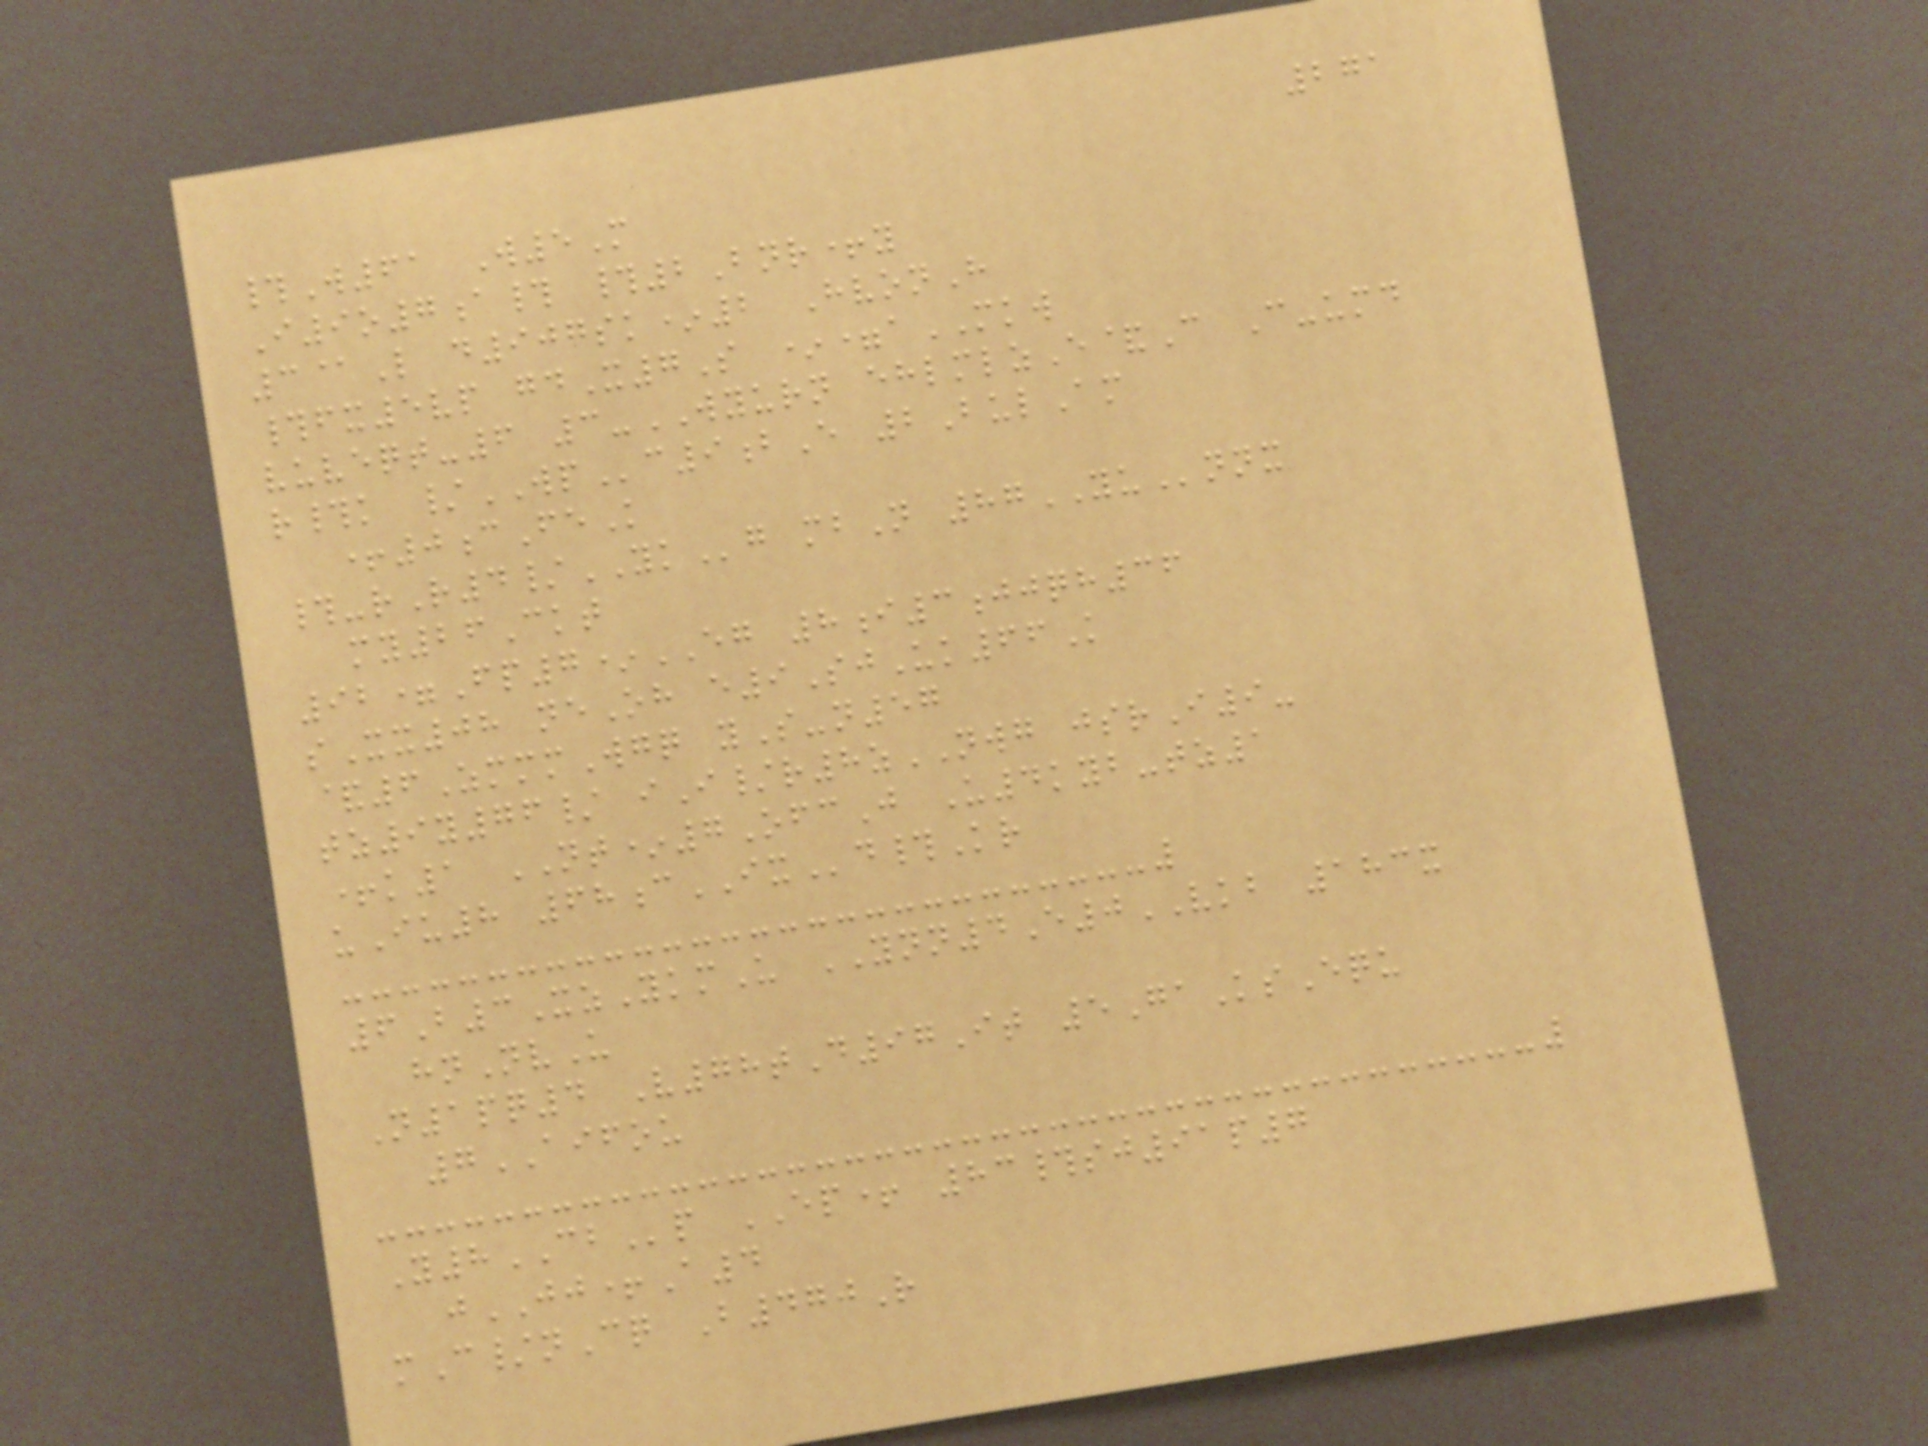271
#W61 W5M
I9o7a# #2Bnr+y
3@L d907sk*2 HvonH
#fx5vp gdX7S *=aMKW
vuveqt-6 3-WYURN ehlmlzE&C C-umd
r#k /WPc9bE 2BulAm
+0cFeK
#-rR4/YKg mbN 87YUnnx
my26Ckt
92=Fp7*EG 8i3jjqh36
sXx08 neOh e9SjUk66K
&6ZmmmWgq yS-n57
tz9y76/ iI/r8zNWG jsrI9-
+k1 NT*7OfcJ U4kyb-tz1
uIu8 68cIXd#Kr
6B3XzYkmU YNN4E0VKB 183x
hnNvU
N1pq4 V78tD97It 5GaKsEqu
7AIFOU
Y8CBp EP+ 83#sj91p7
jJJ+A4
mC/nCq B470R
